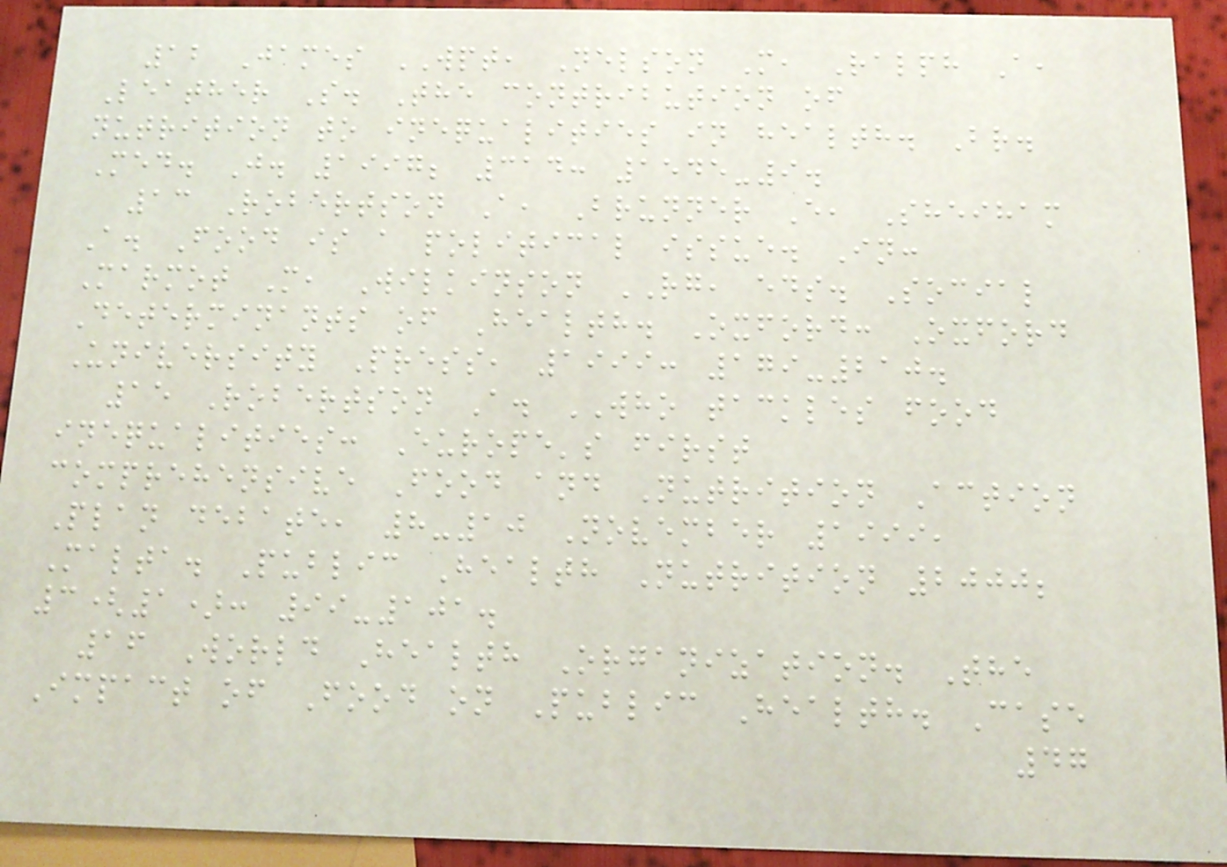12 James WPT, Nelson M, Ralph A,
Leather S. The contribution of
nutrition to inequalities in health. Br.
Med. J. 1997; 314: 1545-9.
13 Robertson A, Brunner E, Sheiham
A. Food is a political issue. In:
Marmot M, Wilkinson RG, eds. Social
Determinants of Health. Oxford: Oxford
University Press, 1999: 179-210.
15 Robertson A. WHO tackles food
inequalities: Europe's first
comprehensive Food and Nutrition Action
Plan debate, 8-10 November 1999,
Malta. Public Health Nutrition 2000;
3(1): 99-101.
16 World Health Organization. The
Impact of Food on Public Health. Case
47
